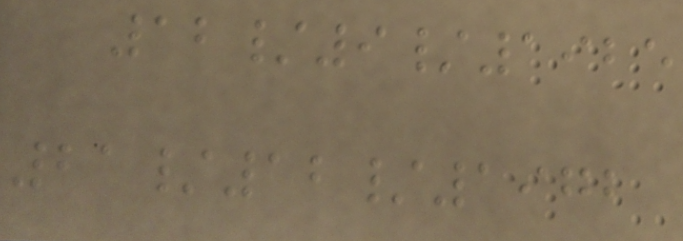12/9/1925
21/12/1972
